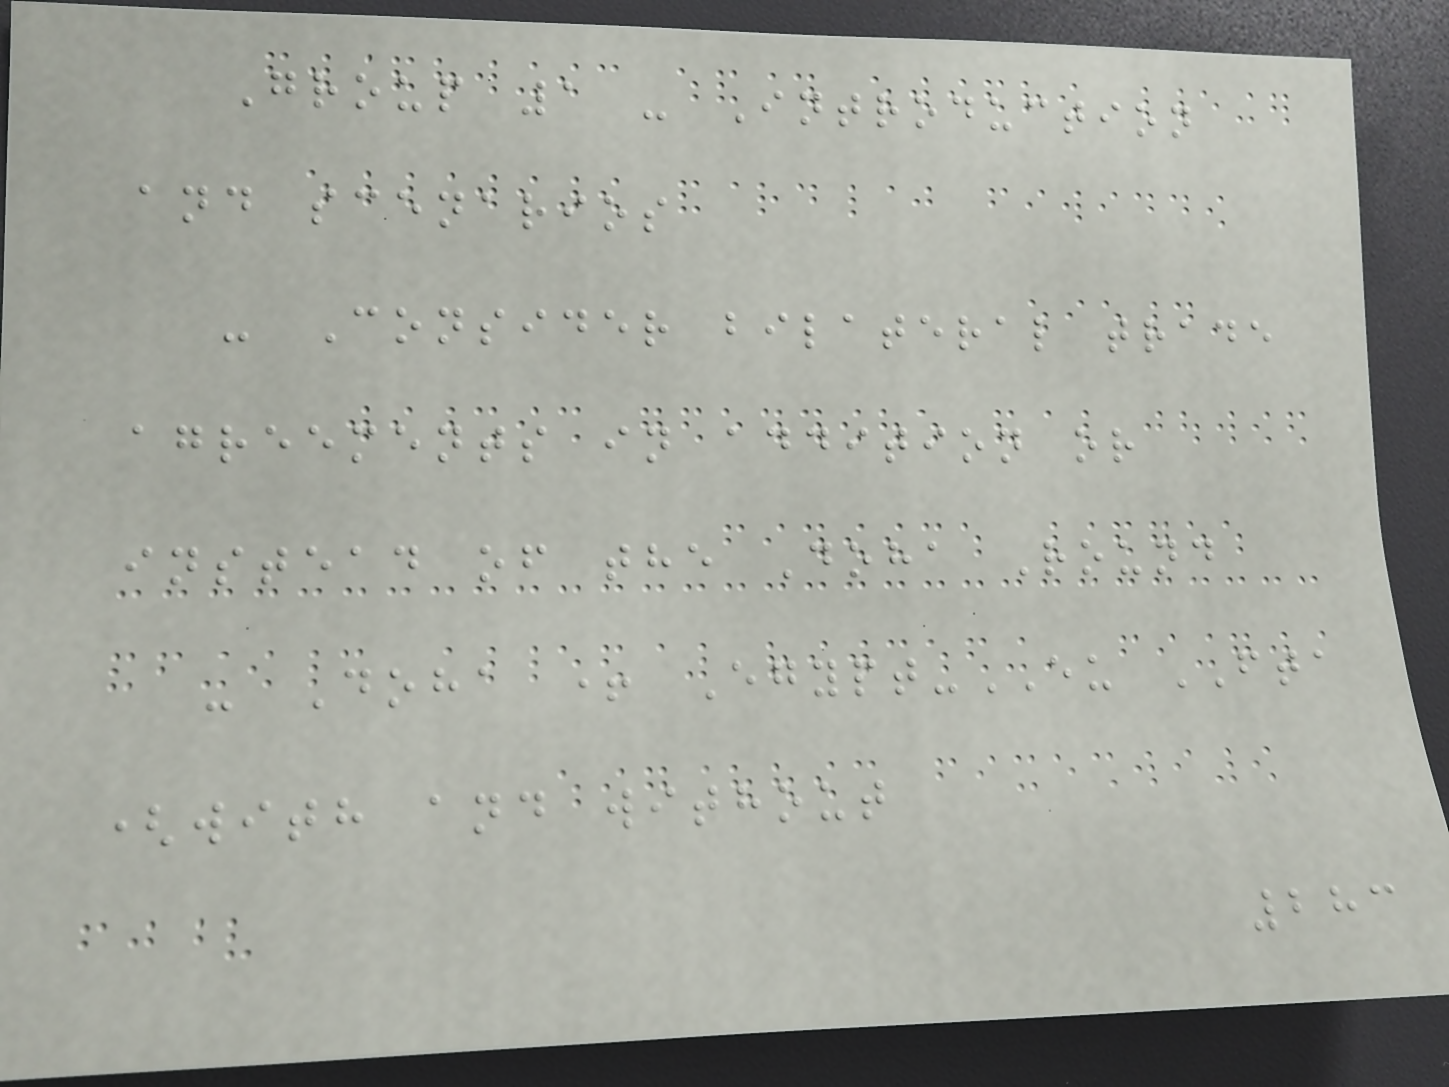Group 1 - Introduction
and scenarios
- Consider bilateral trade
agreements in addition or
instead of the Doha Round
- Doha + Egypt-EU FTA
(with and without
283
